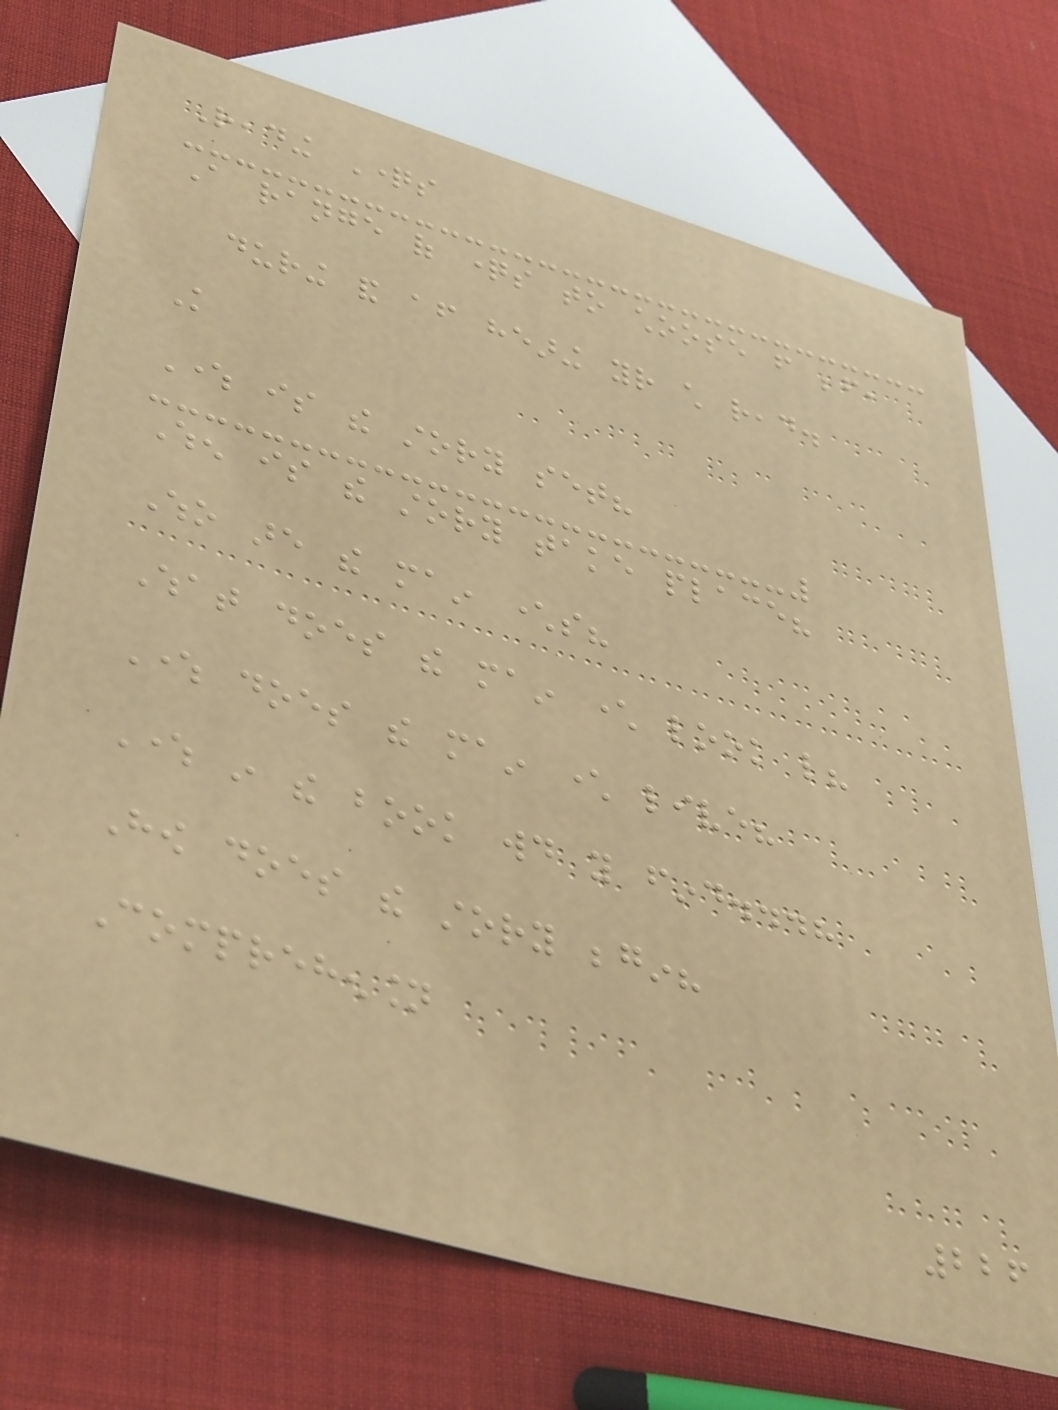Reading Questions
A range of questions to choose from before,
during and after hearing your child read.
Knowledge
Where is the story set?
When is the story take place?
Who are the main characters?
What does the main character look like?
Where does the main character live?
Where in the book would you find...?
How does the story begin?
Comprehension
226
